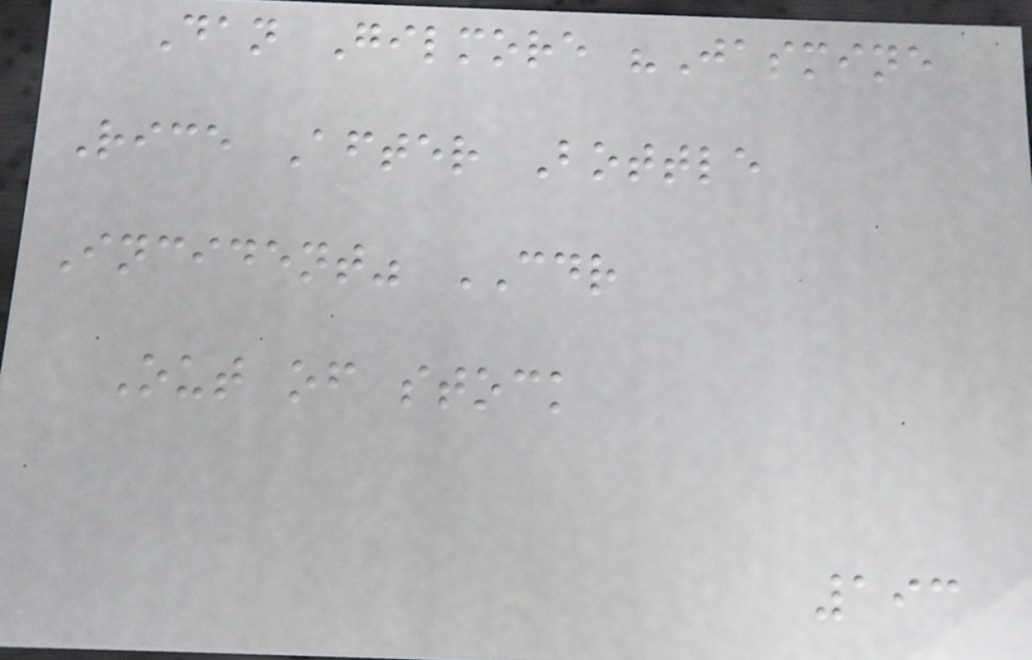Dan Gilmore "Jasmine
Rice After Bottle
Incident" CDR
Out of stock
193
